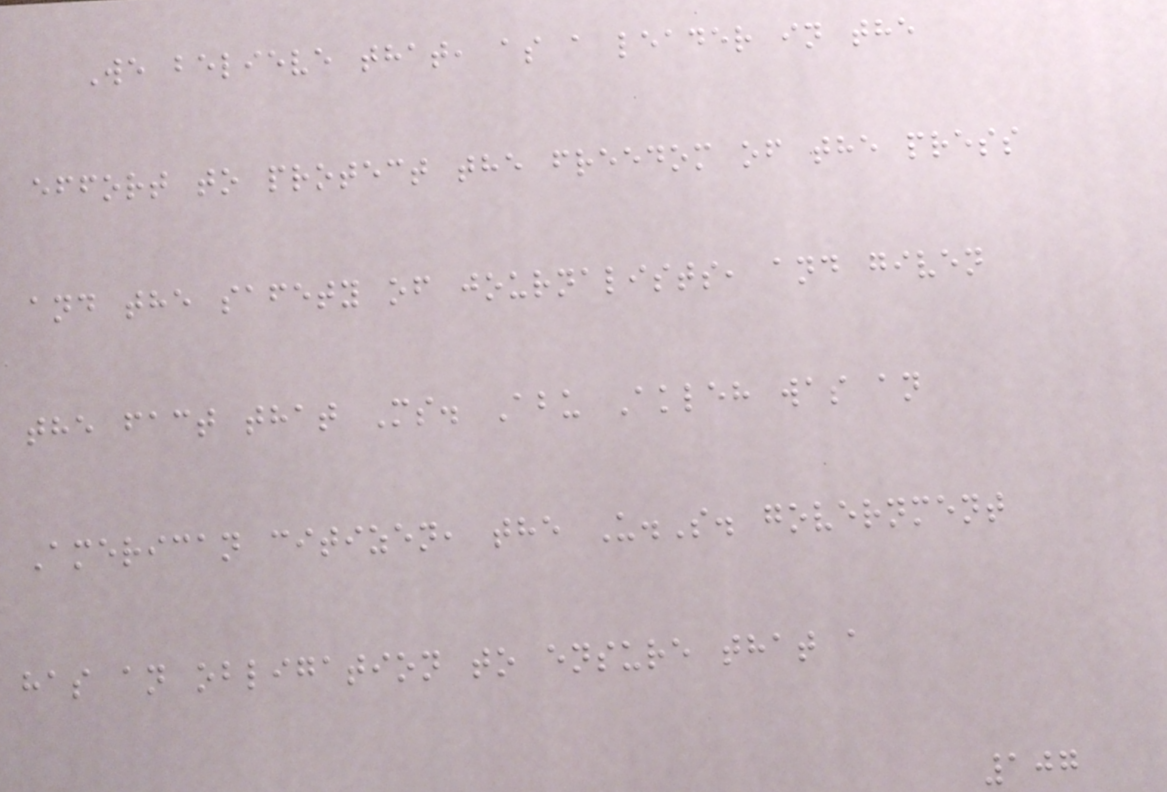We believe that, as a leader in the
effort to protect the freedom of the press
and the safety of journalists, and given
the fact that Ms. Abu Akleh was an
American citizen, the U.S. government
has an obligation to ensure that a
107
